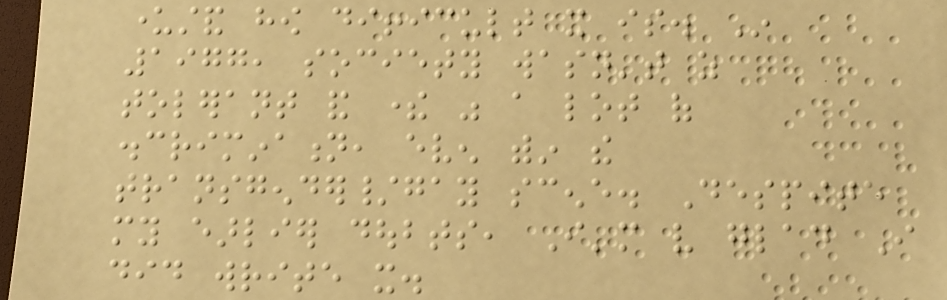understand how difficult it is. In
1977, society wasn't as
tolerant and there was a lot of
discrimination, even within the
transgender/gay scene. Despite
my earlier doubts, I'm very glad I
did write it.
